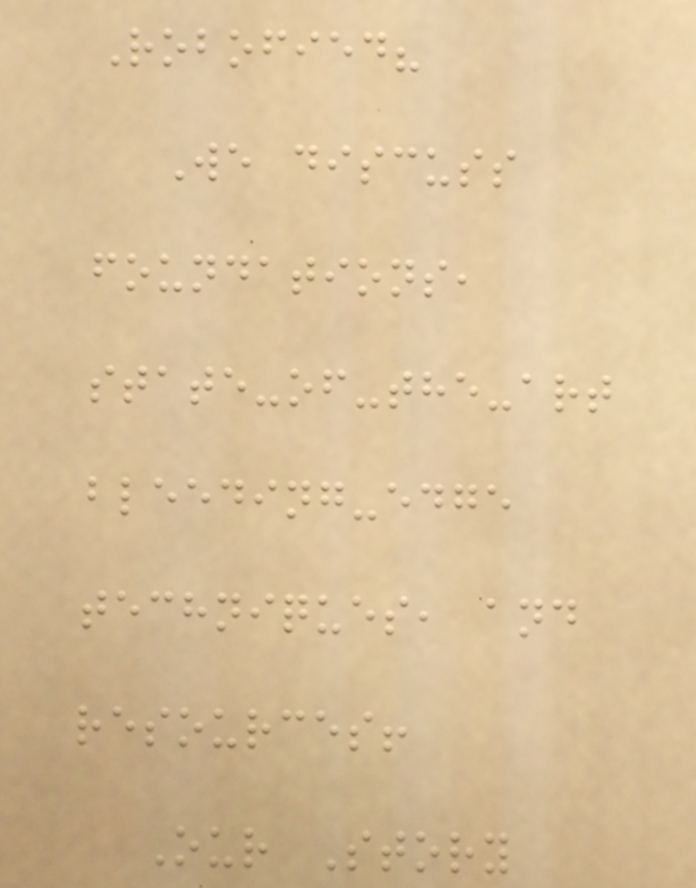Robofied?
We discuss
foundations,
state-of-the-art
bleeding-edge
techniques, and
resources!
Our Story
